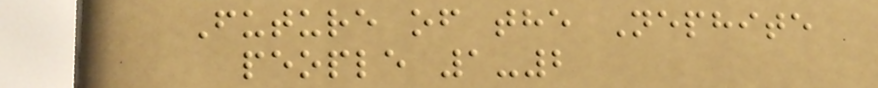Future of the Nephite
people 1-2
